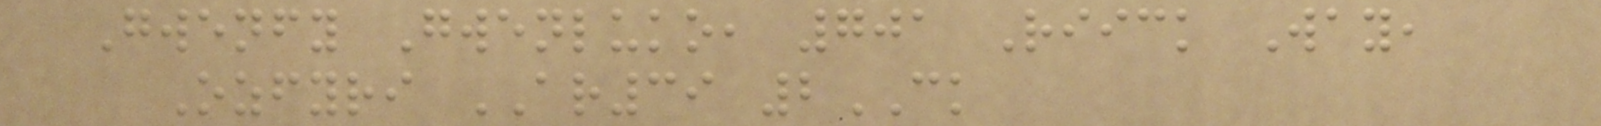Gwenfy Gwenluko, 701 Riick Way,
Ozfyri AR39 2CK
